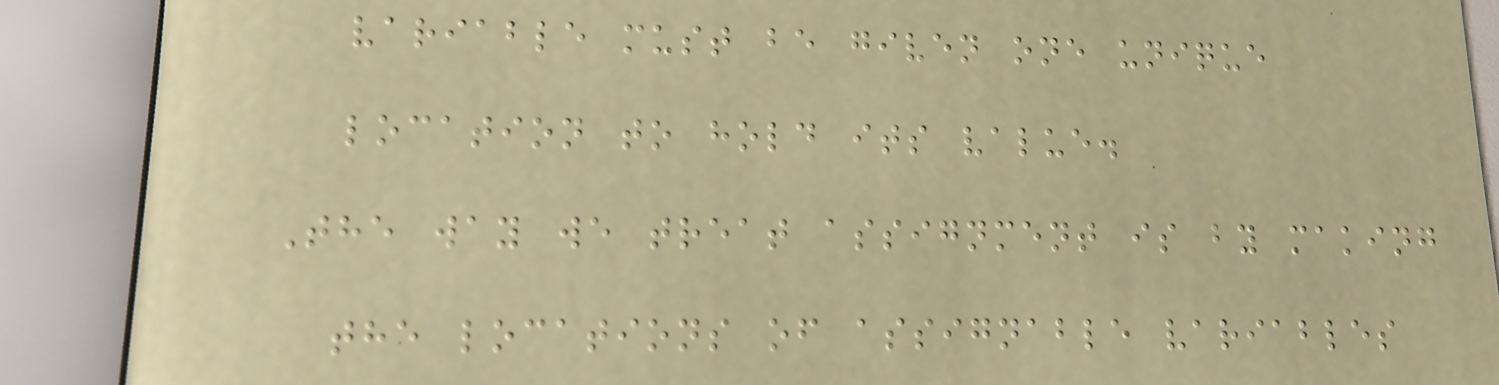variable must be given one unique
location to hold its value.
The way we treat assignment is by making
the locations of assignable variables
